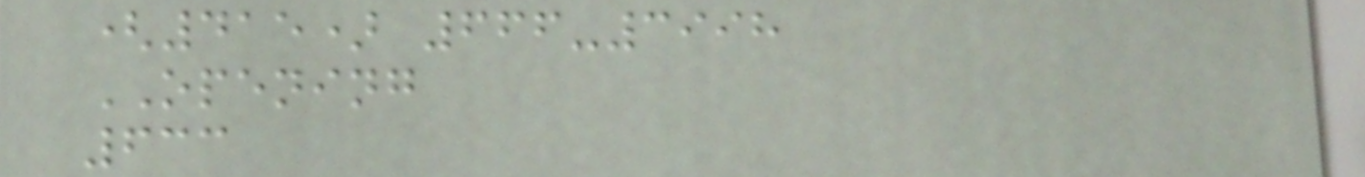(415) 666-3998
OPENING
633
